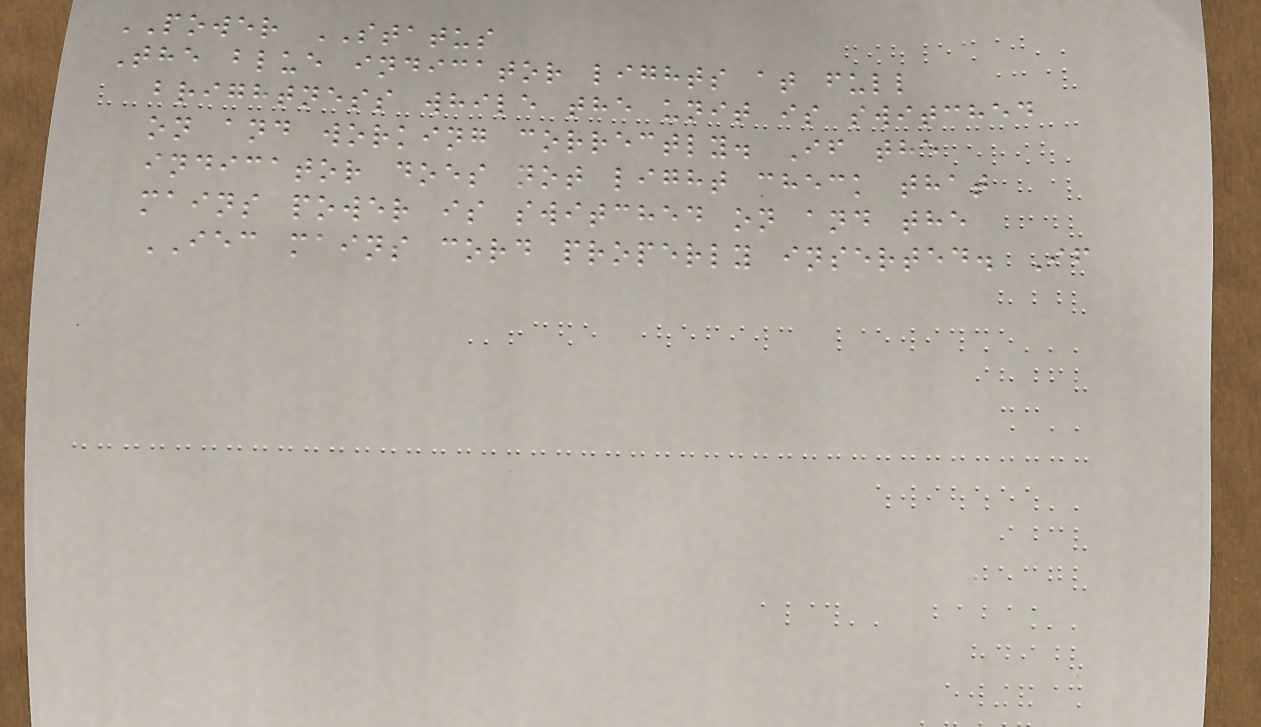POWER STATUS
The blue indicator lights at full
brightness while the unit is switched
on and working correctly. If the
indicator does not light check that
mains power is switched on and the
IEC mains cord properly inserted. If
